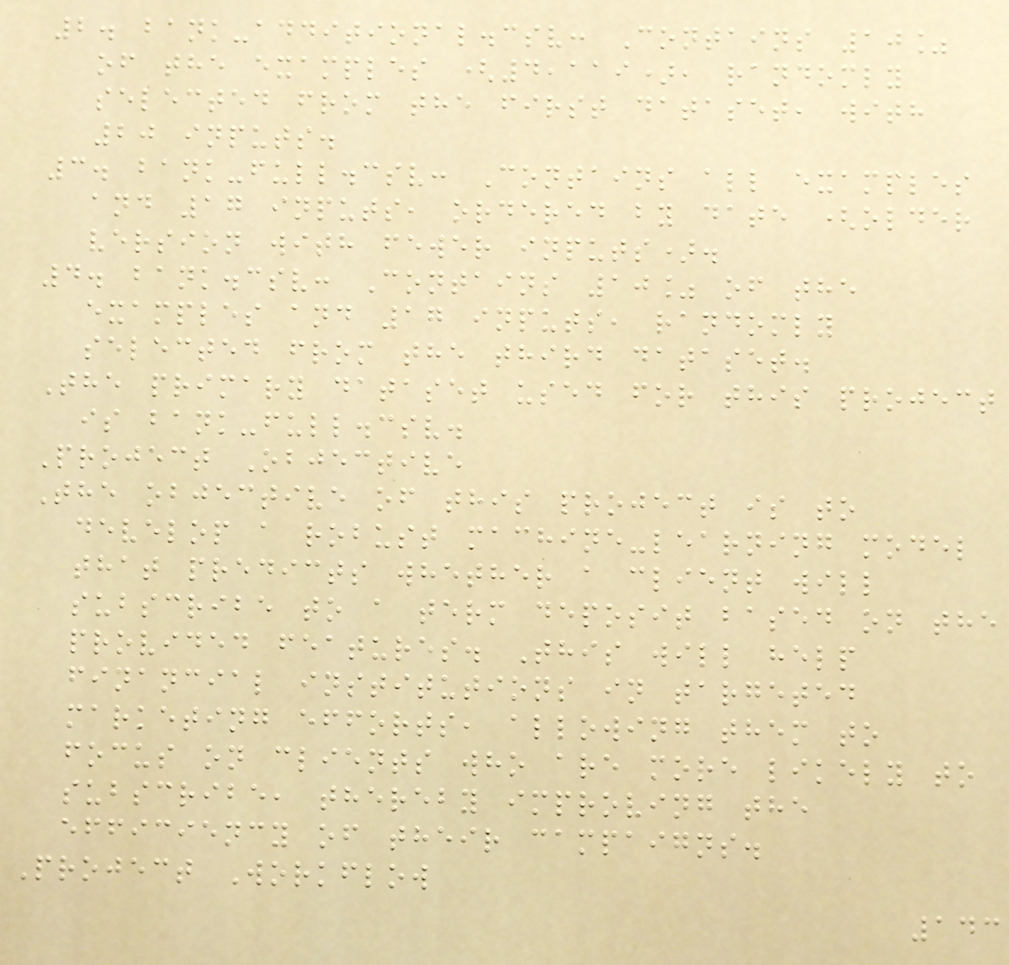2. bank-additional.csv: Contains 10%
of the examples (4,119), randomly
selected from the first dataset, with
20 inputs.
3. bank-full.csv: Contains all examples
and 17 inputs, ordered by date (older
version with fewer inputs).
4. bank.csv: Contains 10% of the
examples and 17 inputs, randomly
selected from the third dataset.
The primary dataset used for this project
is bank-full.csv.
Project Objective
The objective of this project is to
develop a robust machine-learning model
that predicts whether a client will
subscribe to a term deposit based on the
provided features. This will help
financial institutions in targeted
marketing efforts, allowing them to
focus on clients who are more likely to
subscribe, thereby improving the
efficiency of their campaigns.
Project Workflow
143
